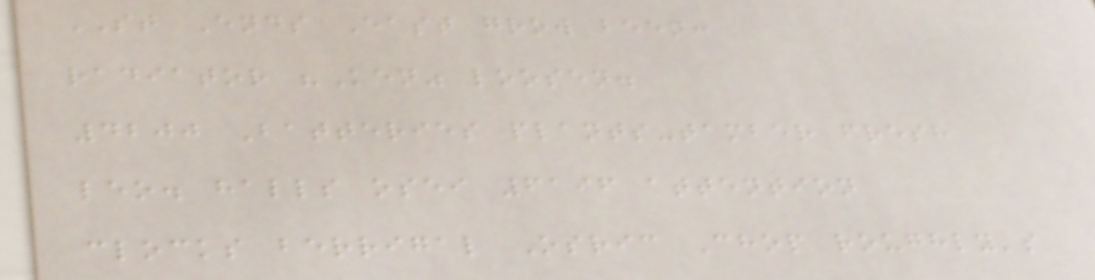ST Ends East grow been:
radiator "Ken" loosen.
4200 Batteries plants-tamber fresh
leo. halls osei 6196 attention
clocks berrigal Osric Chop roughly's
